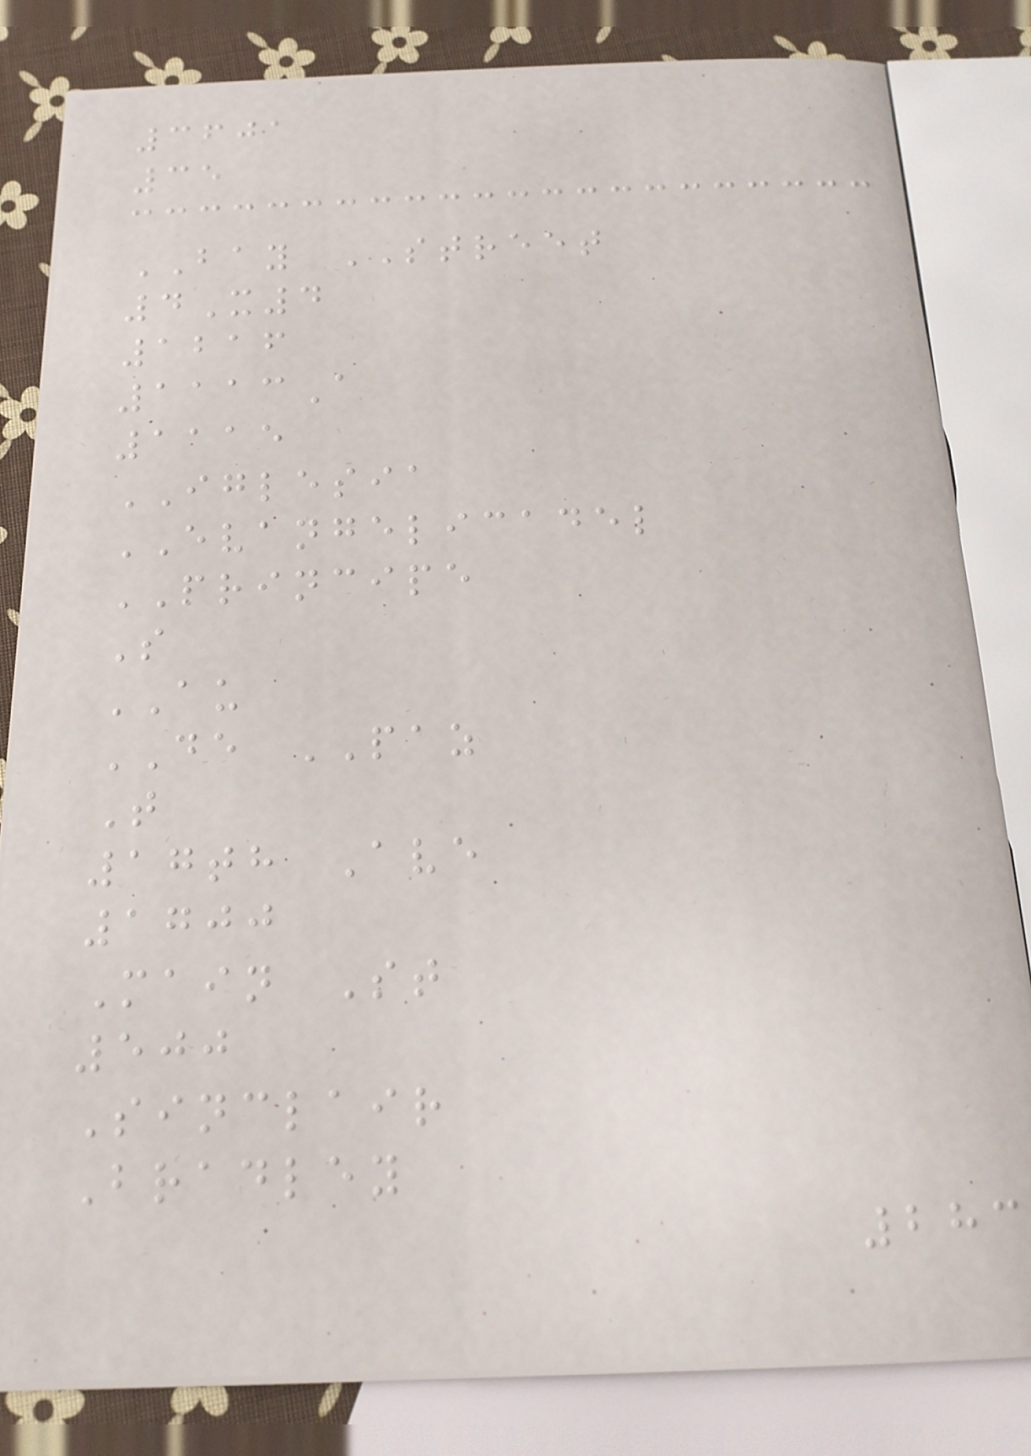3601
35
BAY STREET
4X4
1216
1113A
1115
IGLESIA
EVANGELICADEL
PRINCIPE
S
AU
DE PAZ
T
17th Ave
1700
Main St
500
Sinclair
Bradley
283
